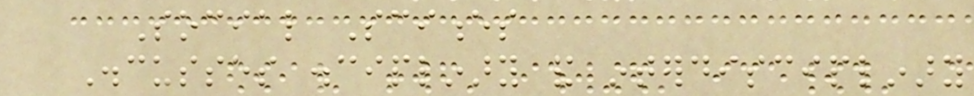Social Sciences
Discusses disciplinary and interdisciplinary
